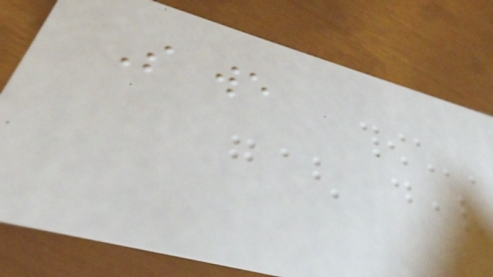So we
